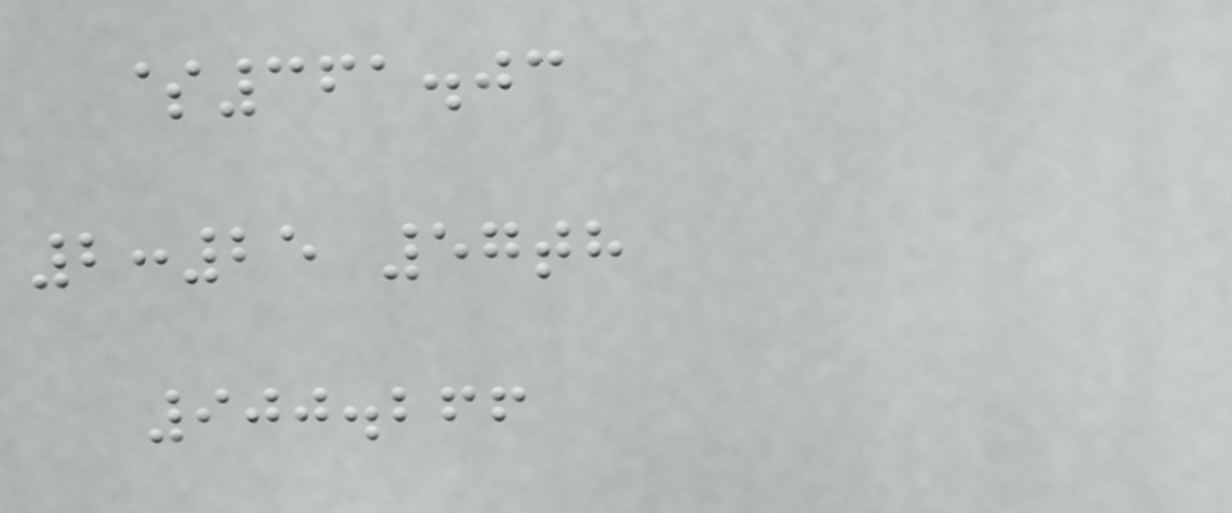$361.03
2:25 57th
900.266
